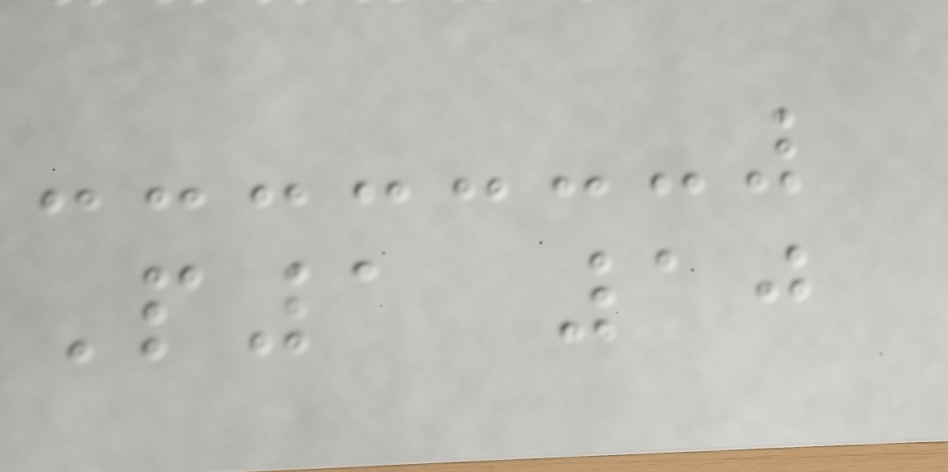P1 10
